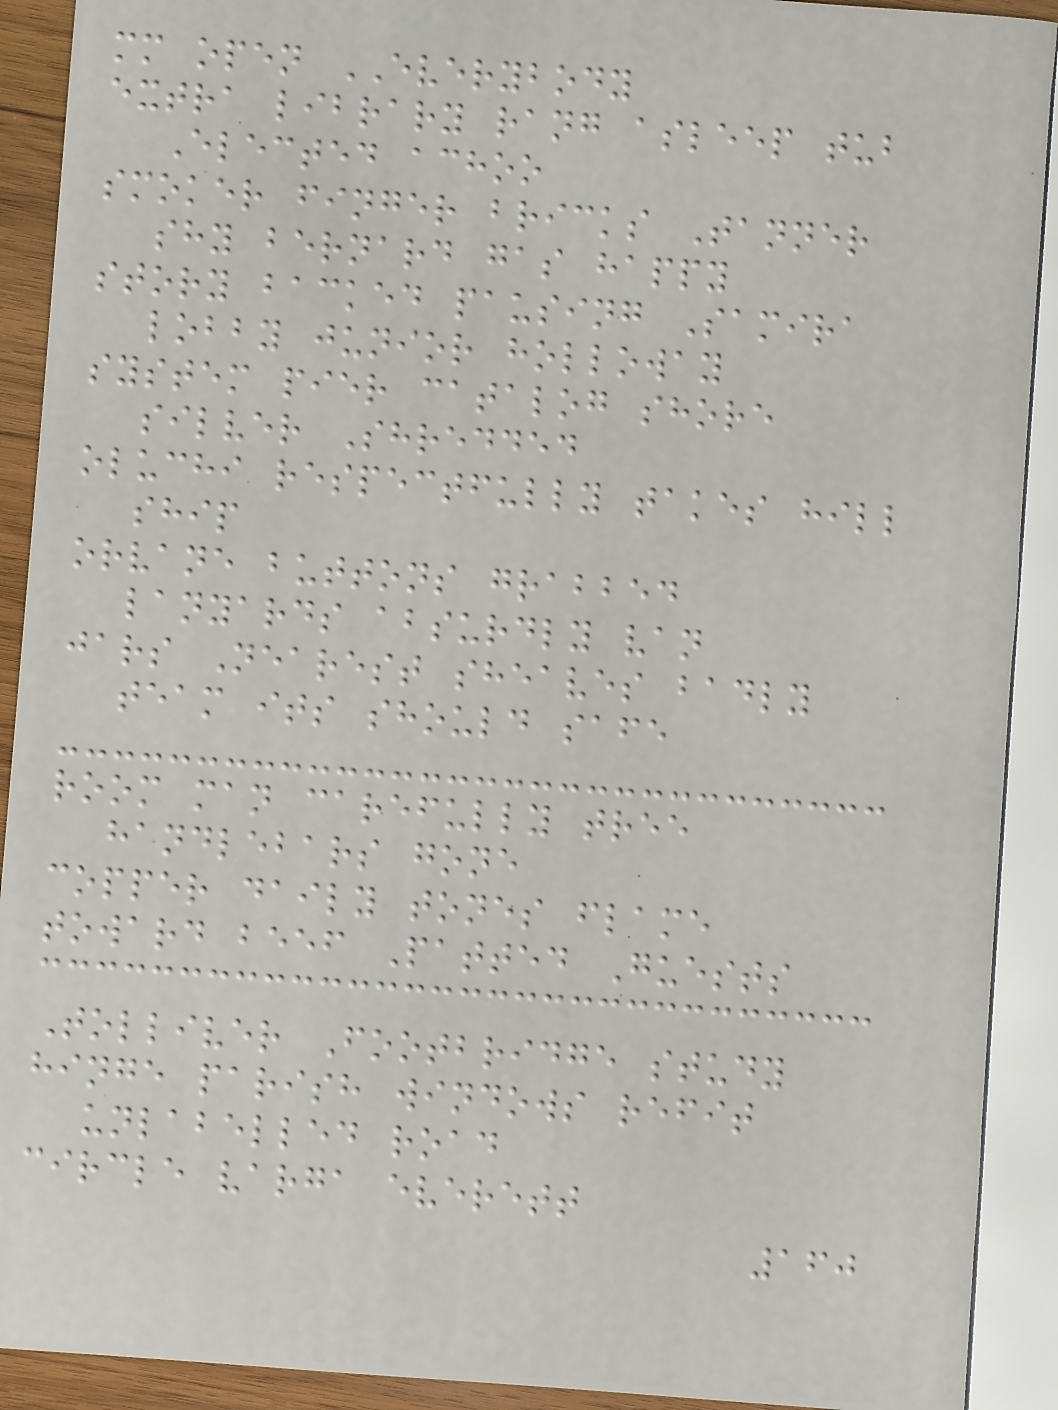mm open EVERYBODY
extra library rang asleep tub
Elected achoo
smoker finger bricks Tanner
shy bernard gas happy
story backed pausing Samira
lobby junior holloway
system pier catalog shore
silver Shredded
oluchi respectfully takes hill
ship
orvane buttons grabbed
lanyards absurdly van
jars Nearest sheaves badly
team its should safe
room man carefully tree
handlebars gone
copper daily tones flame
toward beef Patted Guests
Tolliver Footbridge study
hinge parish windows refit
unlabelled road
circle varga everett
160
